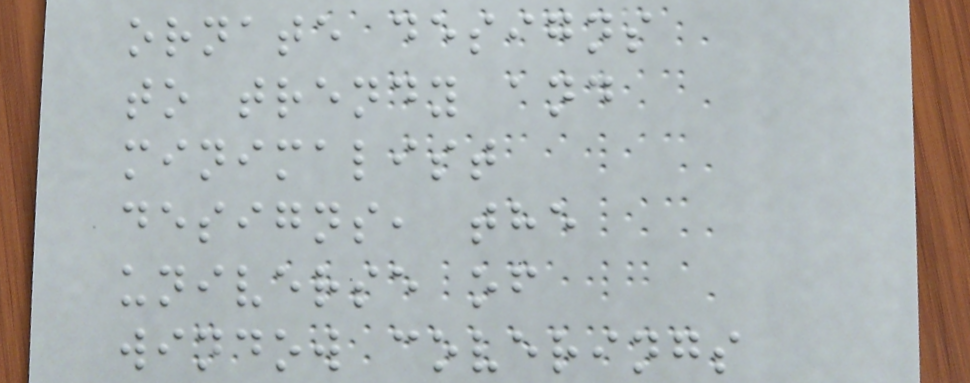ornate designs
to trendy and
minimalist
designs, the
universe of
window coverings
